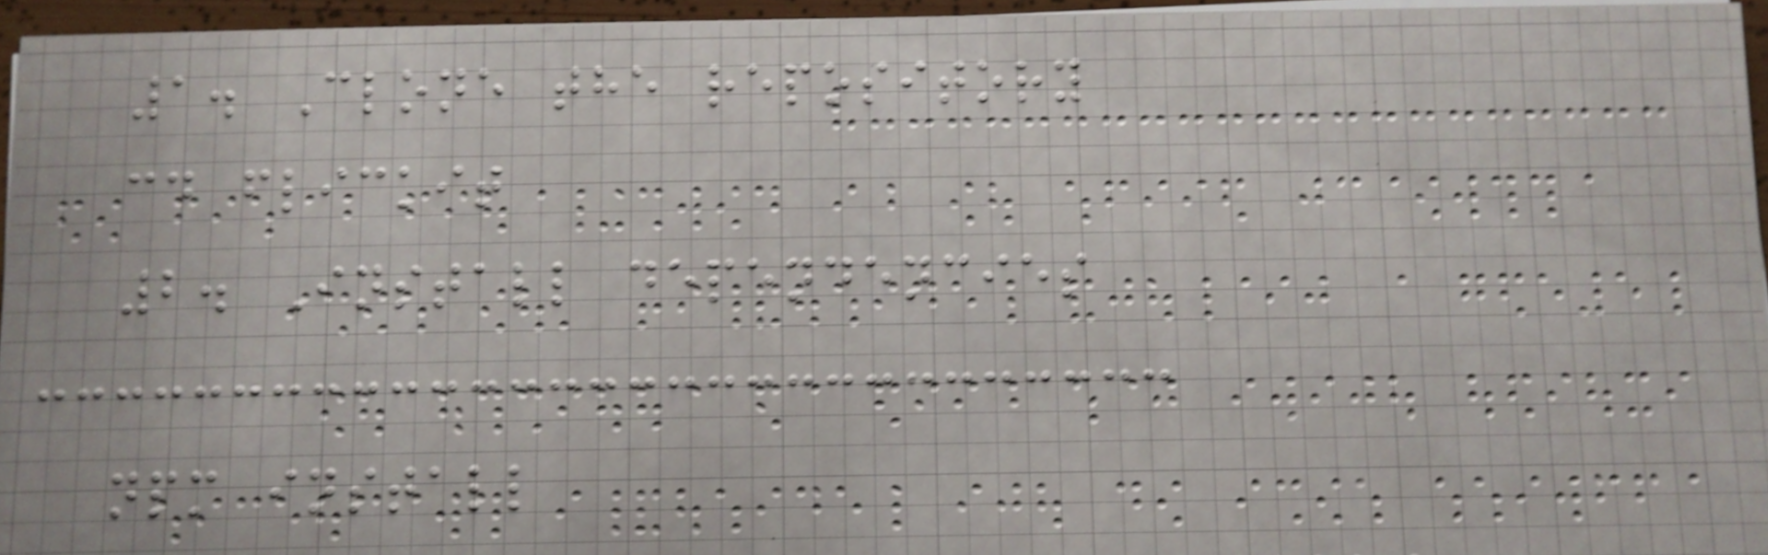1. Clone the repository
cd flickit
2. Install dependencies
npm install
